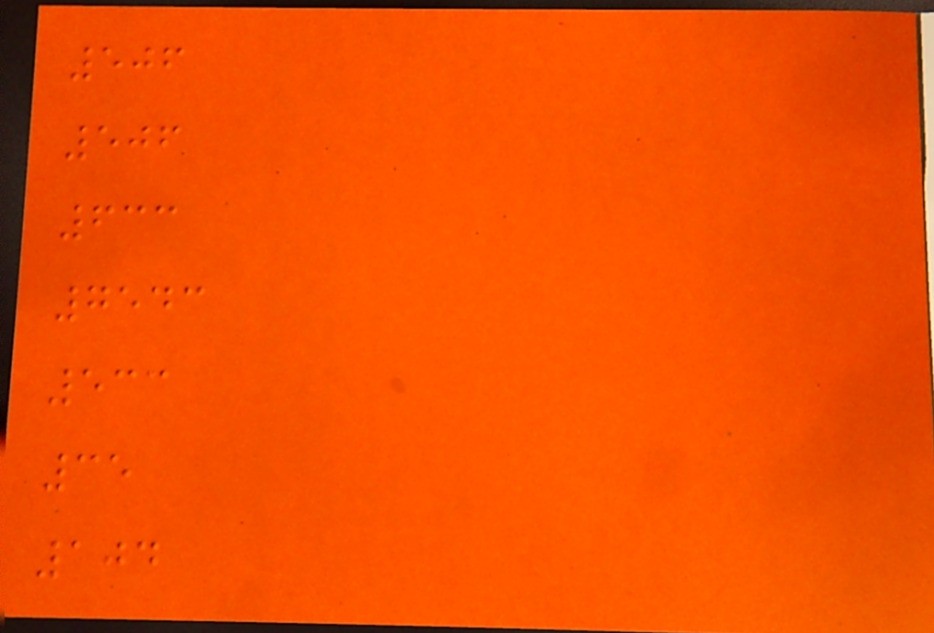506
506
633
7543
533
35
104
